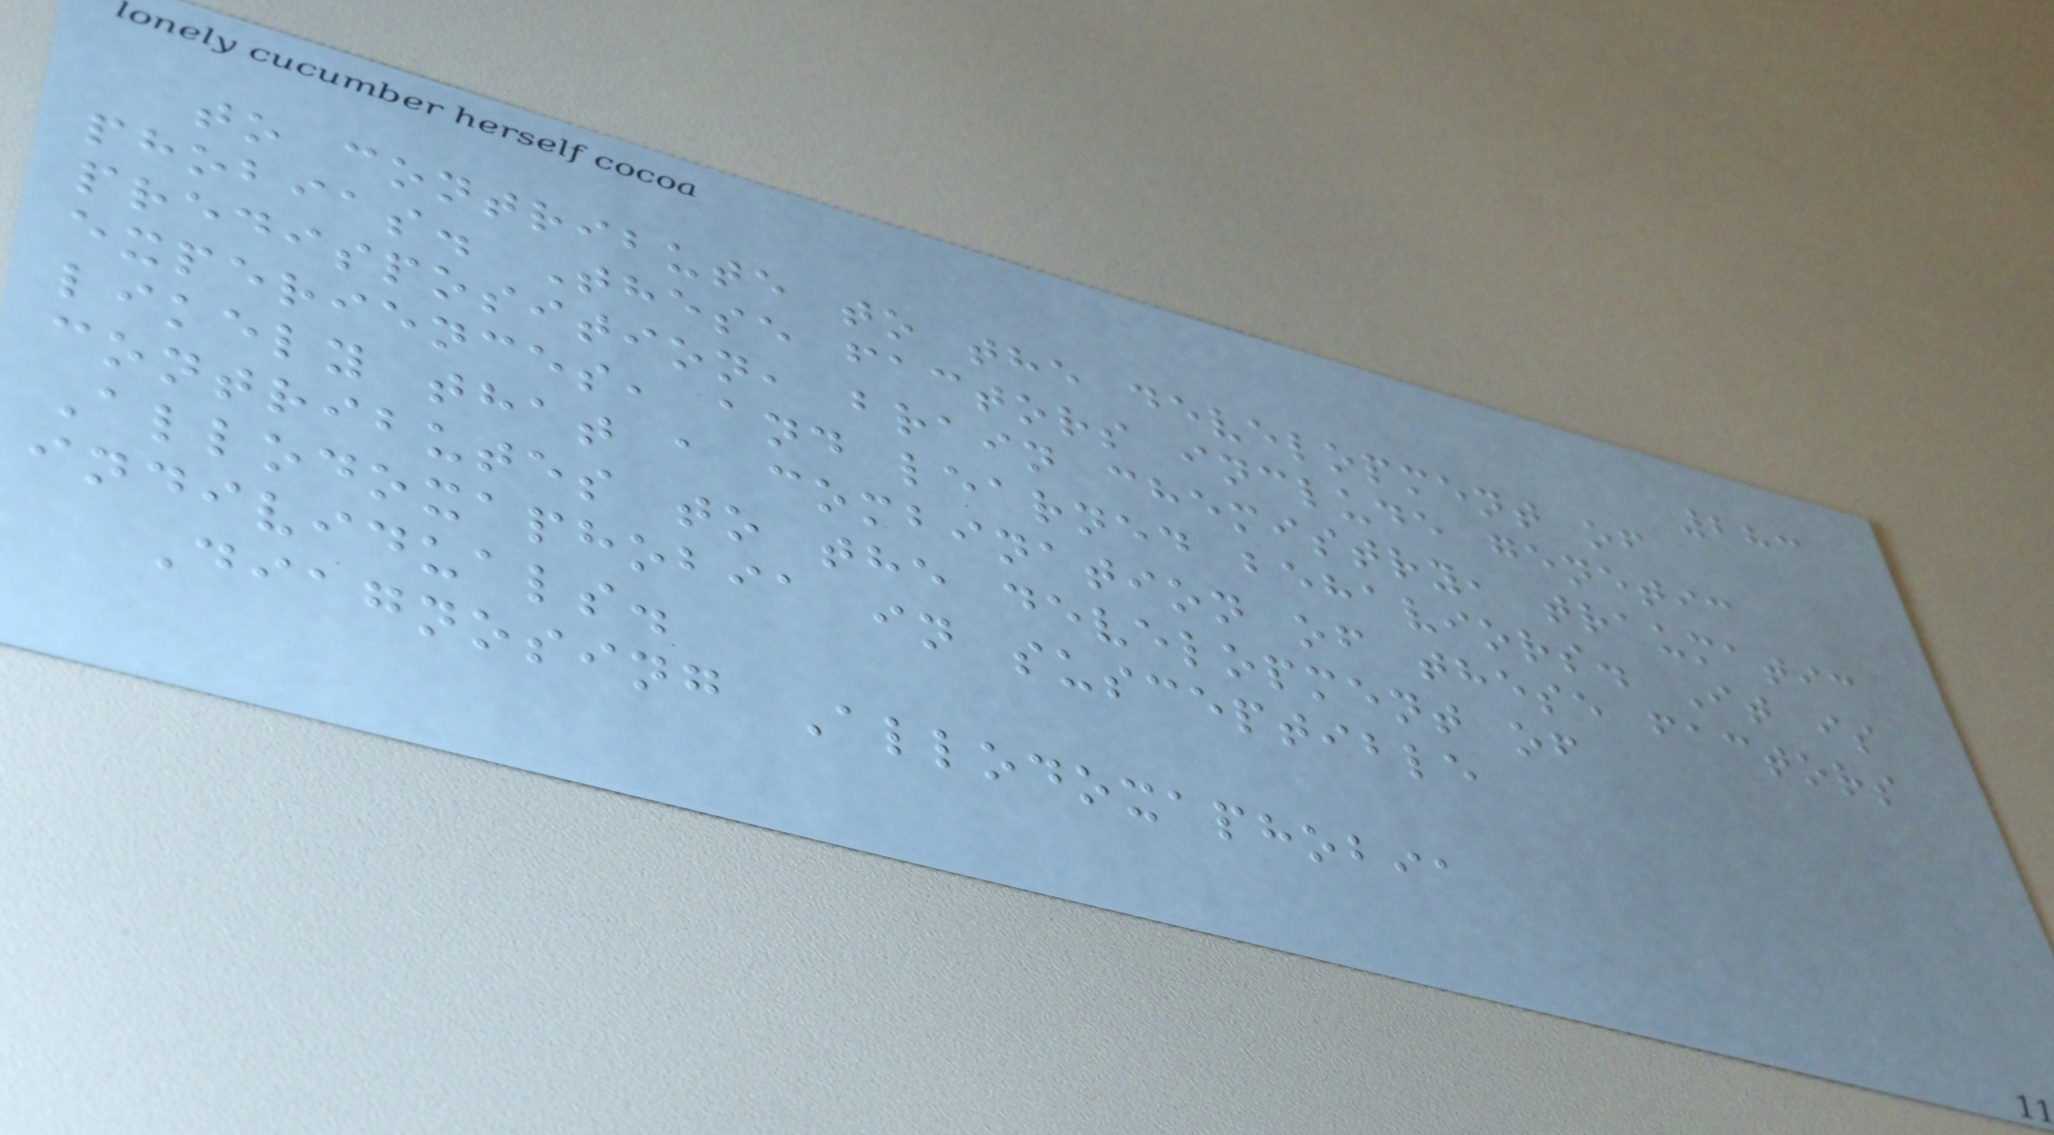283
to contribute to the development of
phobias. These factors include genetic
predisposition, brain chemistry, traumatic
experiences, and learned behaviors. It is
likely that a combination of these factors
contributes to the development of
Allodoxaphobia in susceptible
individuals.
Diagnosing Allodoxaphobia
